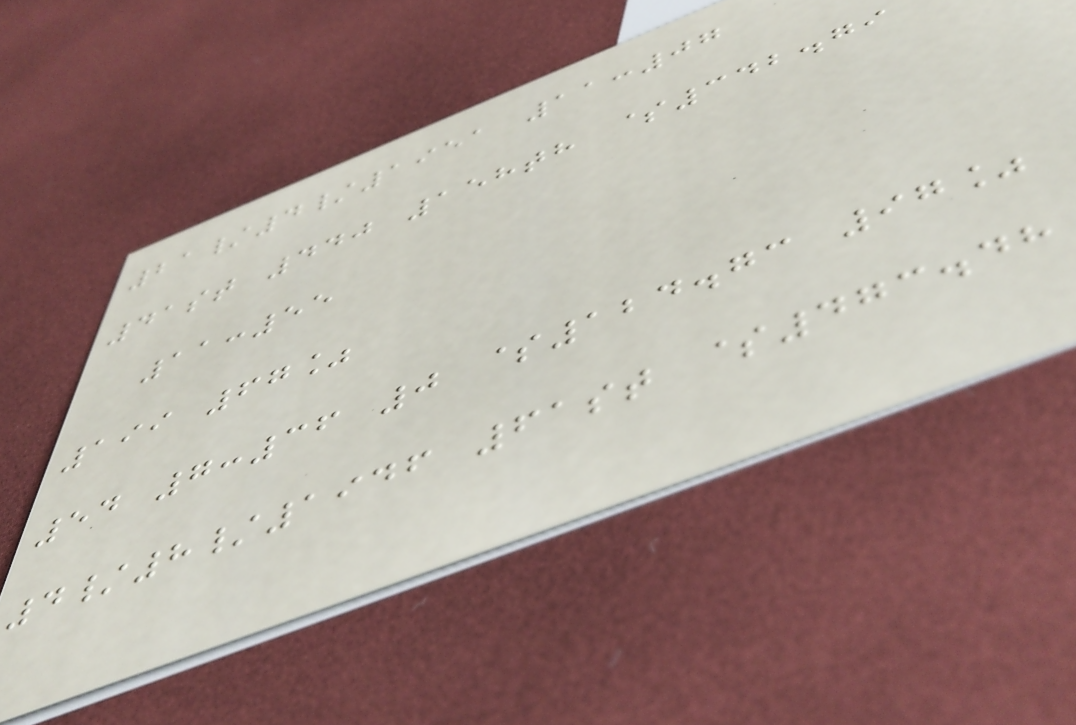21/4/1951 11:07
41st 440 158th $342.79
11:55
199 67%
54 7:36 0 $124.73 97%
4/8/1946 61st $473.48
